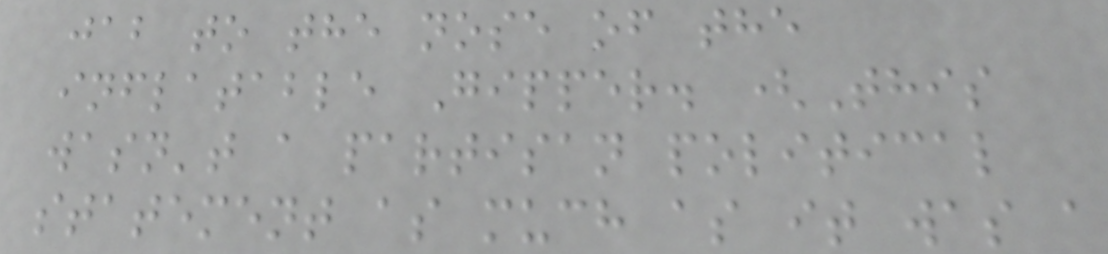jab to the nose of the
inflatable Gipper. (This
wasn't a partisan political
statement as much as it was a
